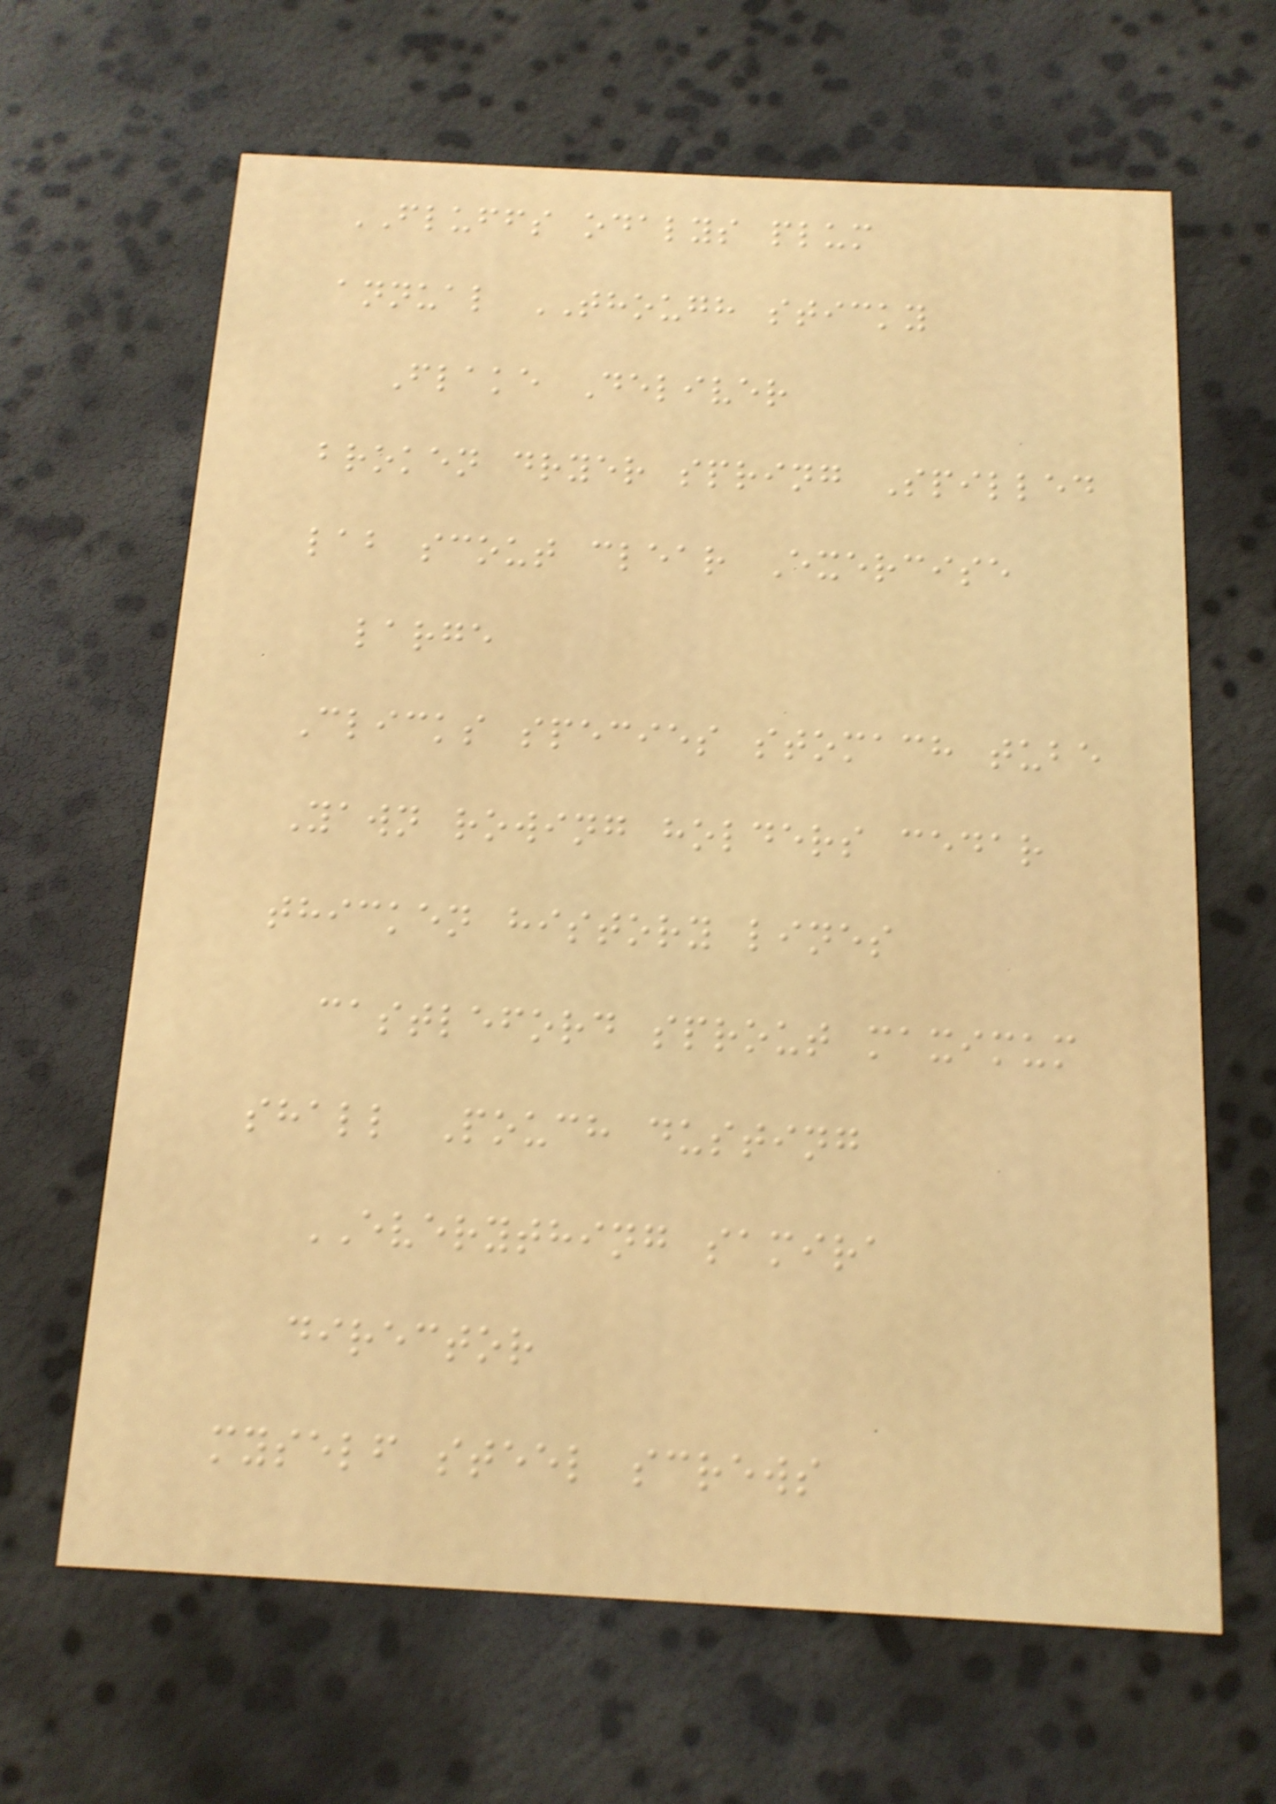FLUFFS odalys plum
annual THOUGH sticky
Flake Deliver
broken dryer spring Spilled
lab scout clear Exercise
large
Clicks species stomach tube
Yawn rowing holders cedar
thicken history lines
castleford sprout maximum
shall Pouch dusting
EVERYTHING samira
director
myself steel screws
